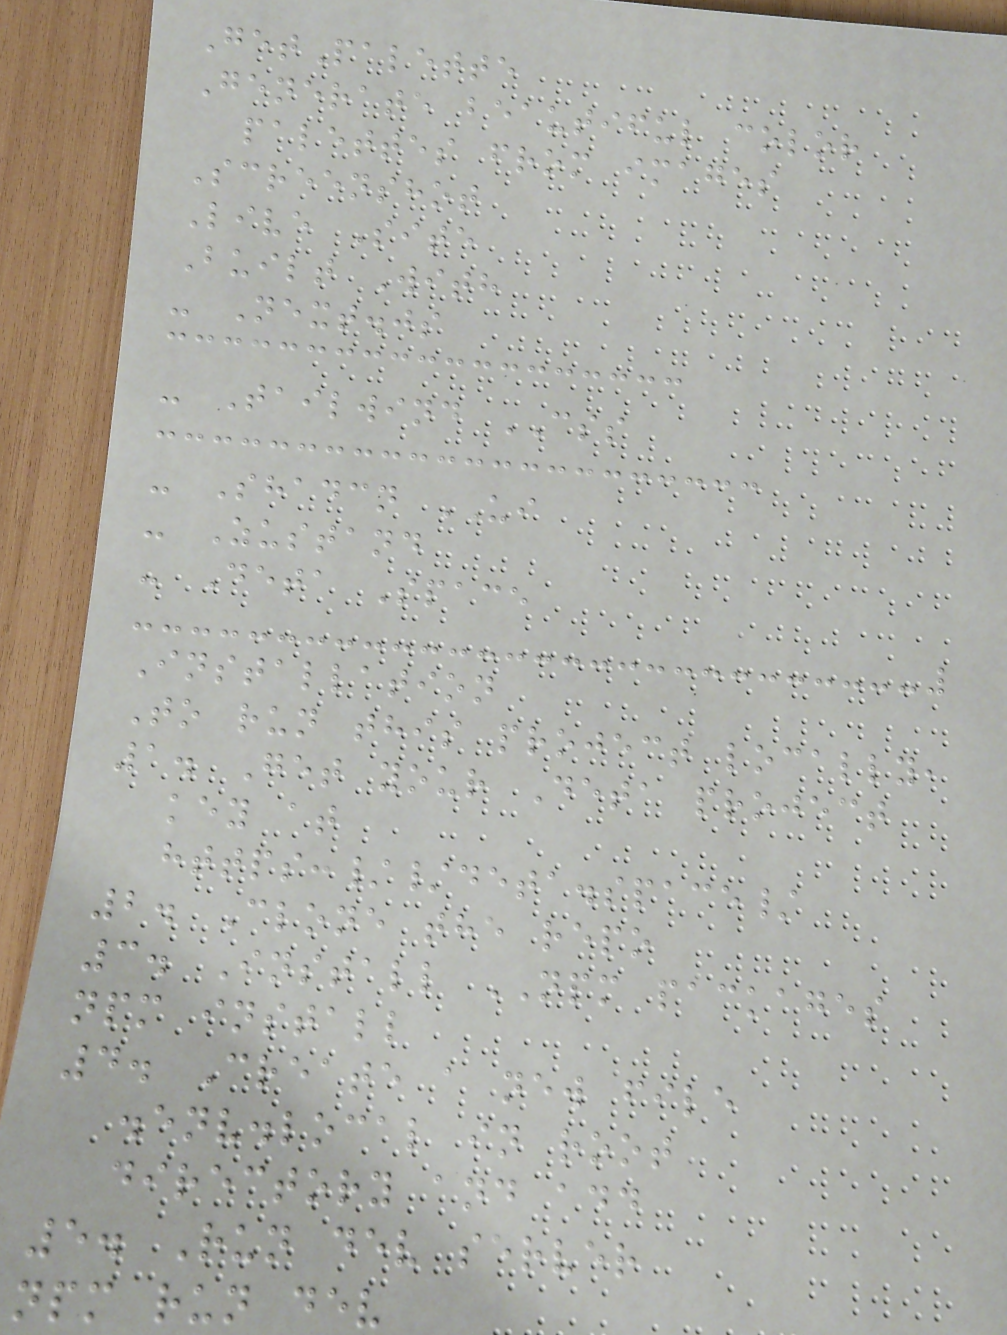GetPalette
Generate beautiful color
palettes from images
Screenshot
Live Site
Built With
- Next.js
- Tailwind CSS
- Shadcn UI
- Zustand
- Deta Space
Installation
To run this project locally,
1. Get your Deta project
key at
https://deta.space/
2. Clone the repo
3. Install NPM packages
npm install
4. Create a new file
.env.local in root
directory and add
5. Run dev server
npm run dev
